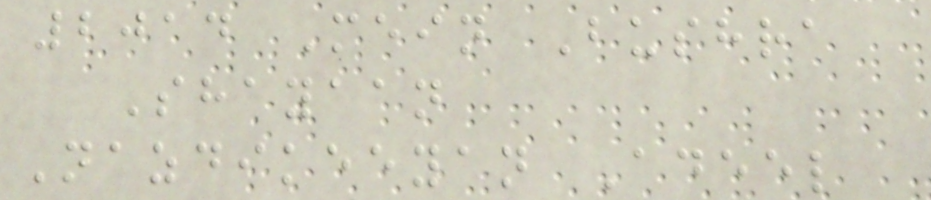2014 Mein Bushra
Shayaan
Nazdikeeyan Adeel
